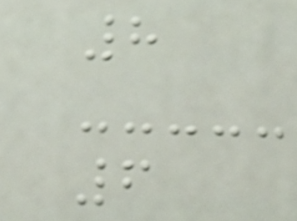8
6
